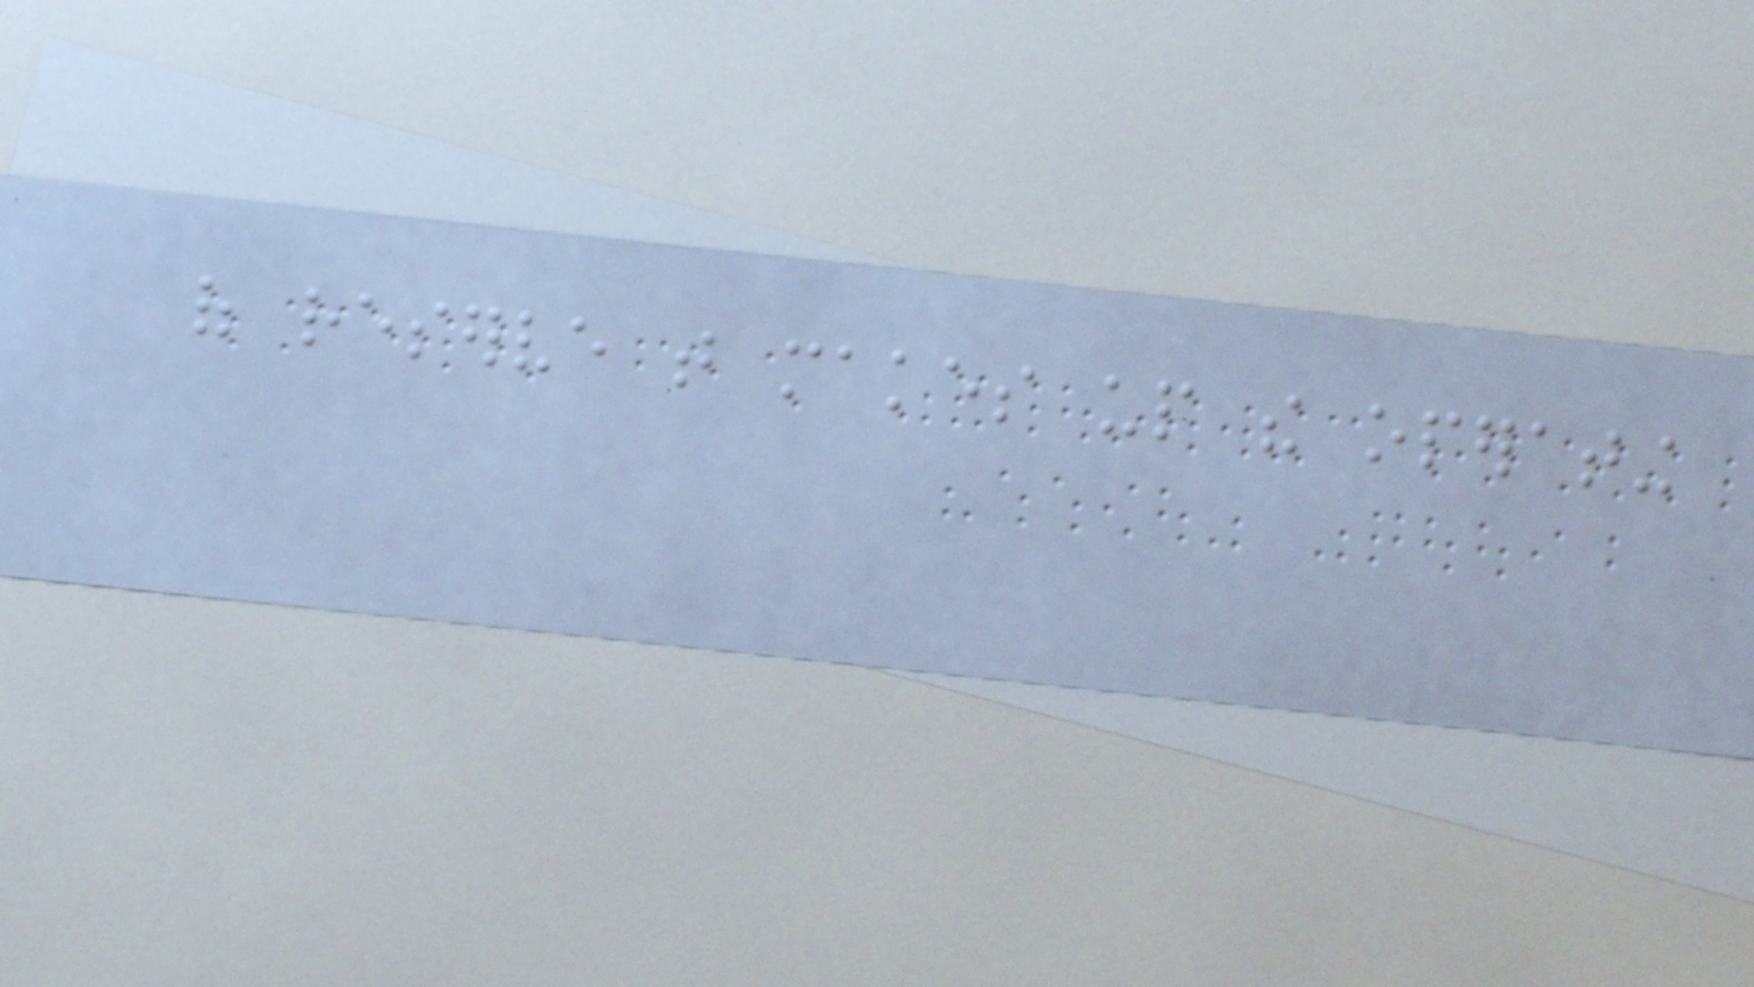of reserve that makes up the operating
